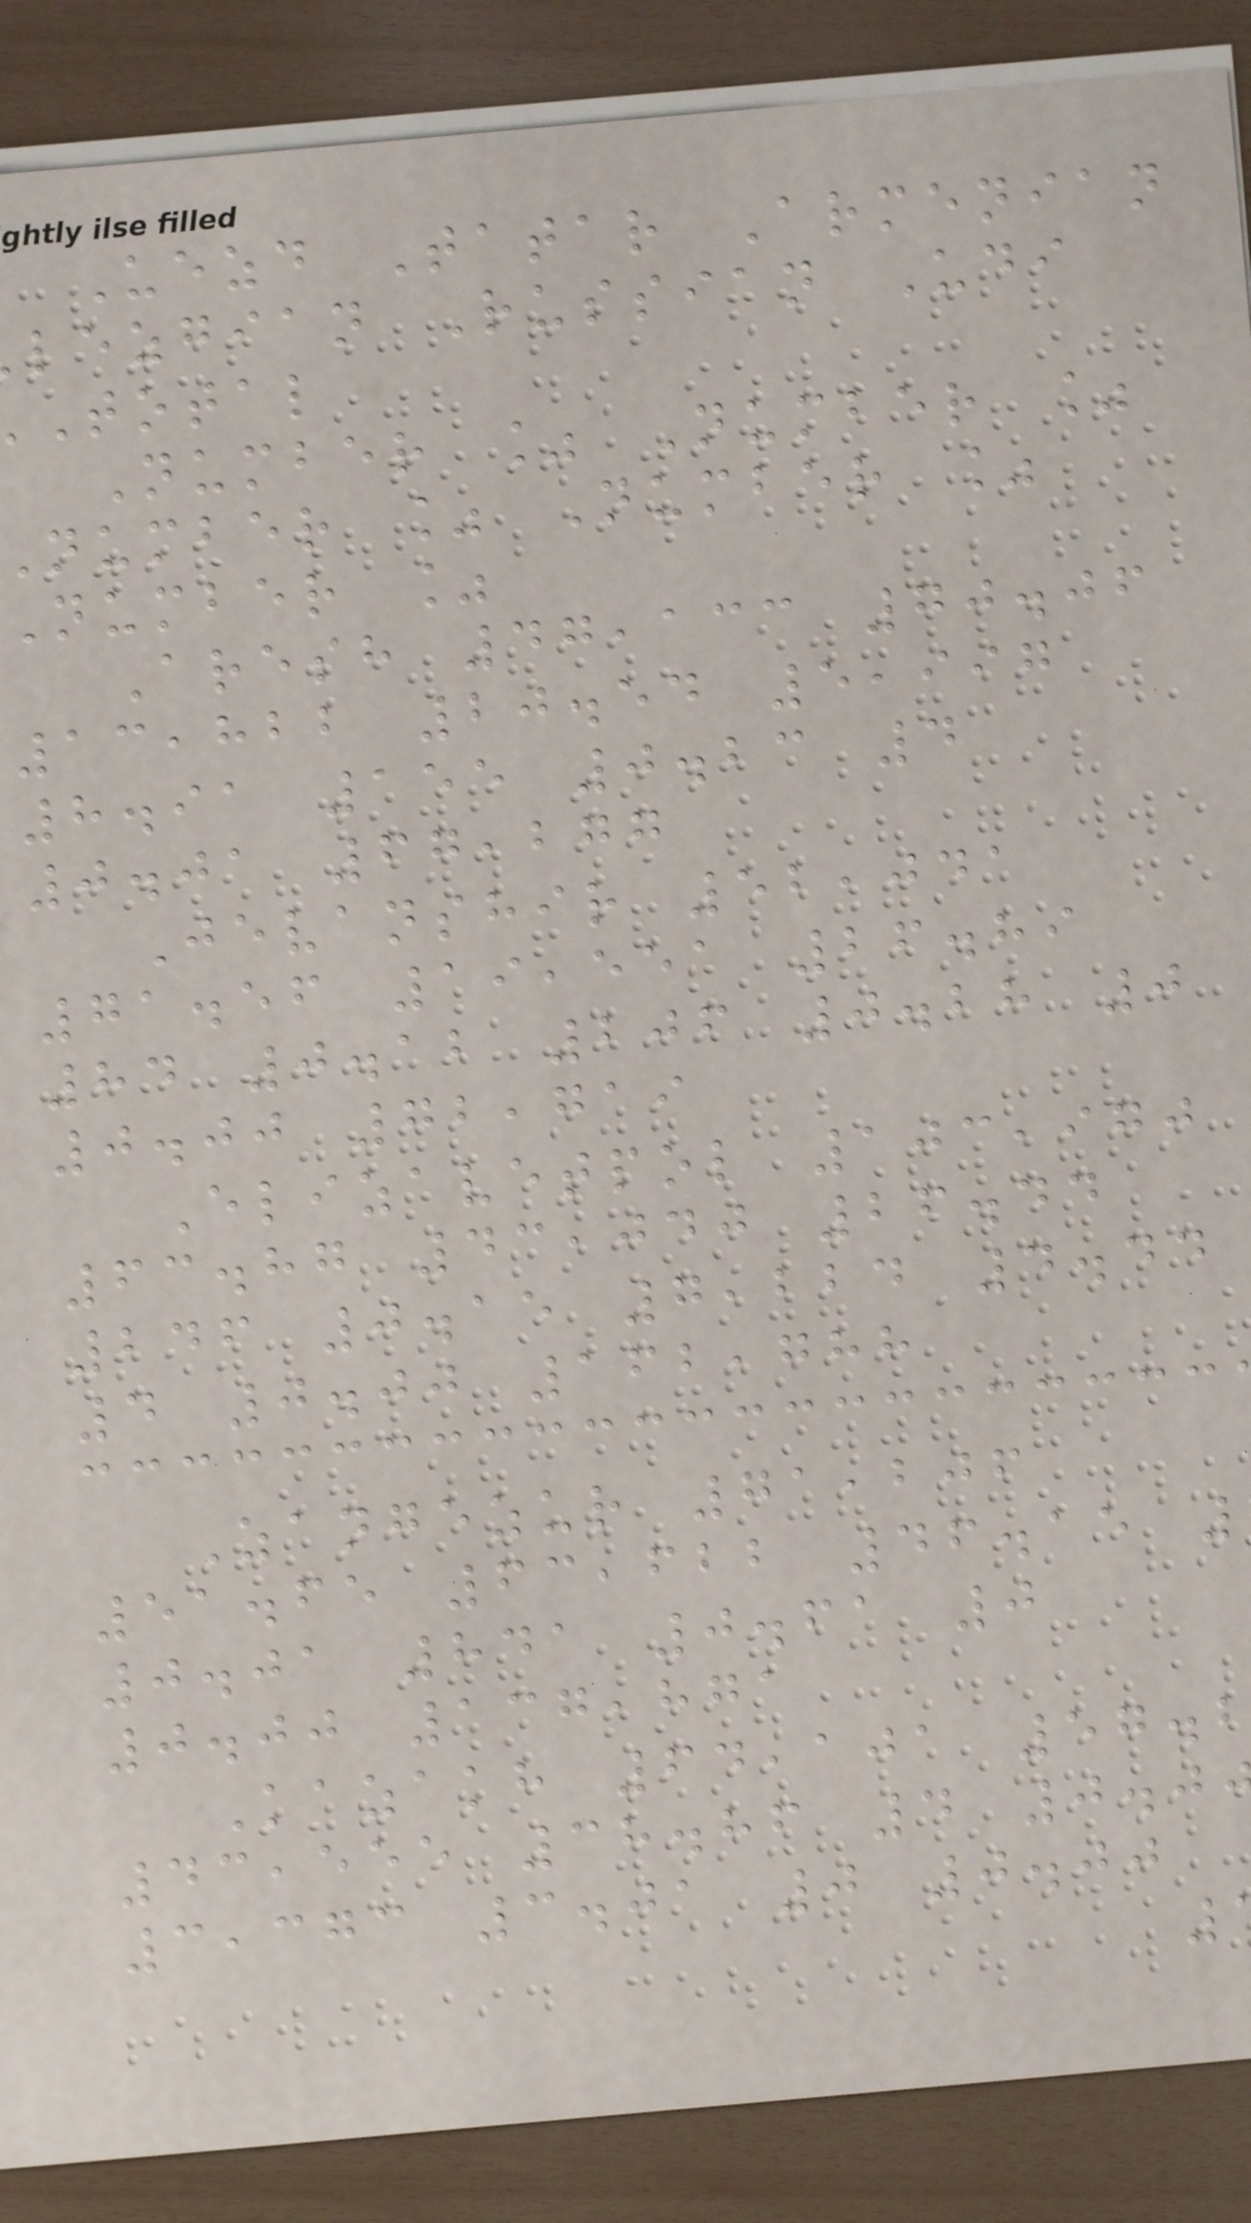Uezd Tatar Armenian
lezgian Russian Udi
total
Number % Number %
number % Number %
Number %
Aresh 47,133 70.06
13,822 20.54 5,997
8.91 155 0.23 4
0.01 67,277
Jevanshir 52,041
71.56 19,551 26.89
84 0.12 206 0.28 0
0.00 72,719
Elizavetpol 103,970
63.87 43,040 26.44
246 0.15 7,224 4.44
4 0.00 162,788
Zangezur 71,206
51.65 63,622 46.15
0.01 841 0.61 0
0.00 137,871
Kazakh 64,101 57.2
43,555 38.86 4 0.0
3,373 3.01 0 0.00
